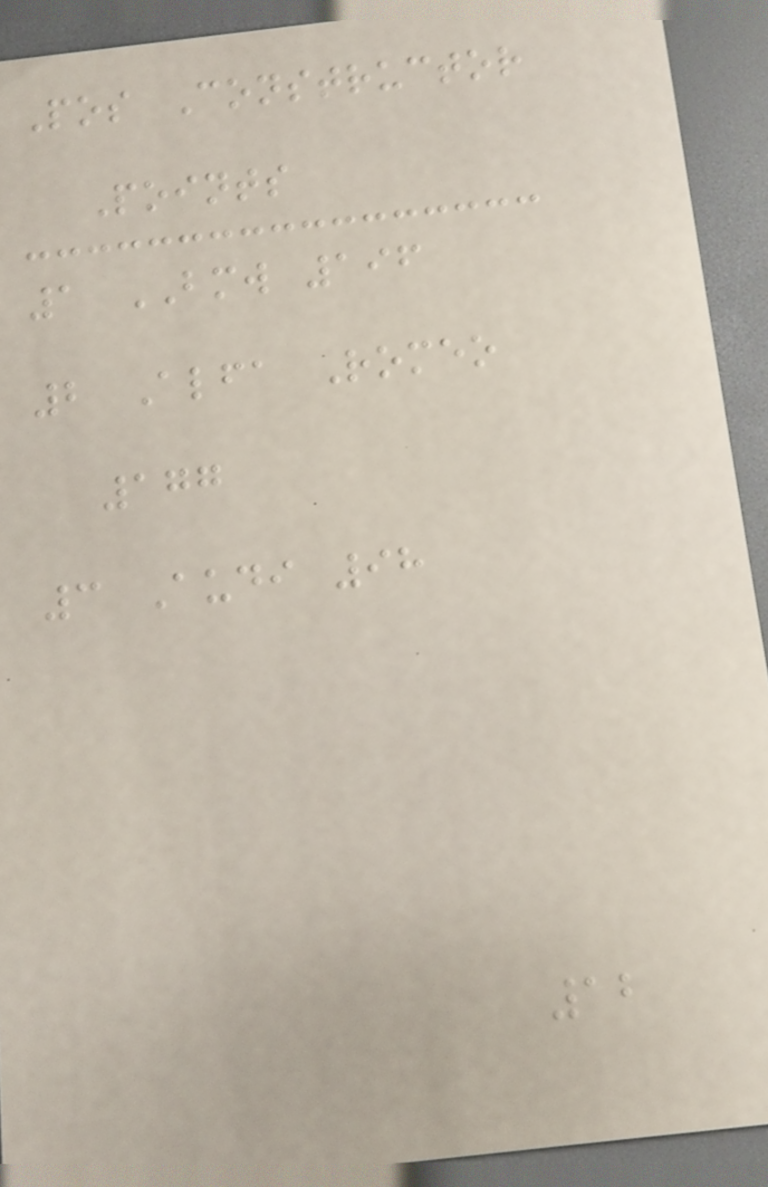Pos Constructor
Points
1 BMW 196
2 Alfa Romeo
177
3 Audi 98
12
